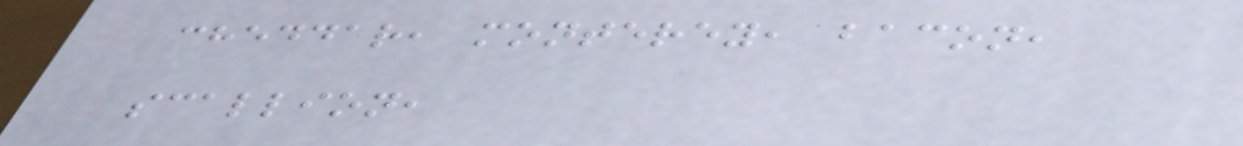cheddar, monterey, bacon,
scallion,
